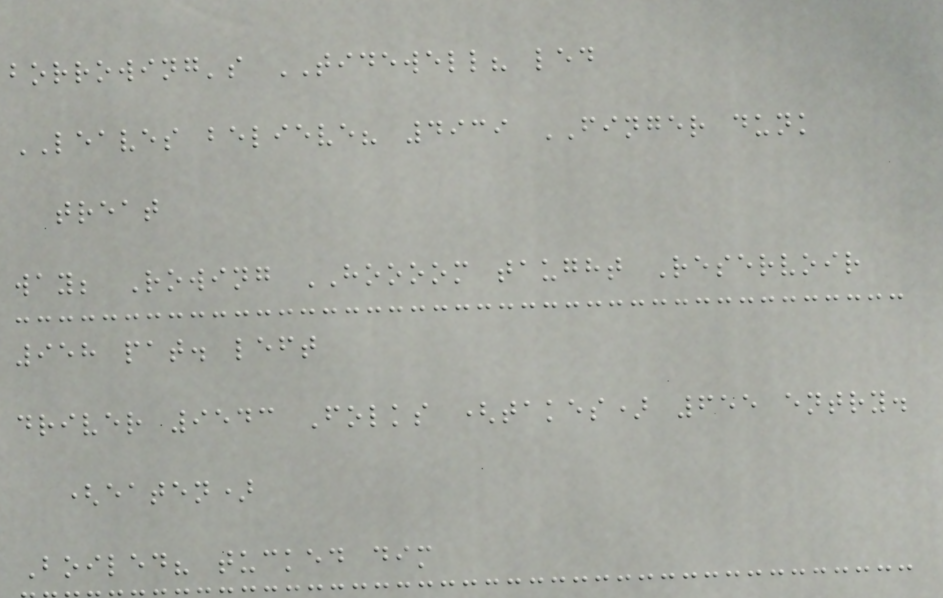borrowing's TIDEWELL? led
LEAVES believe? 4939 FINGER dunk
treat
way; Rowing HOOOOM taught Reservoir
958 pat. left
driver 9543 Folks (takes) 655 entry.
(eaten)
Boiled? tucked dim
